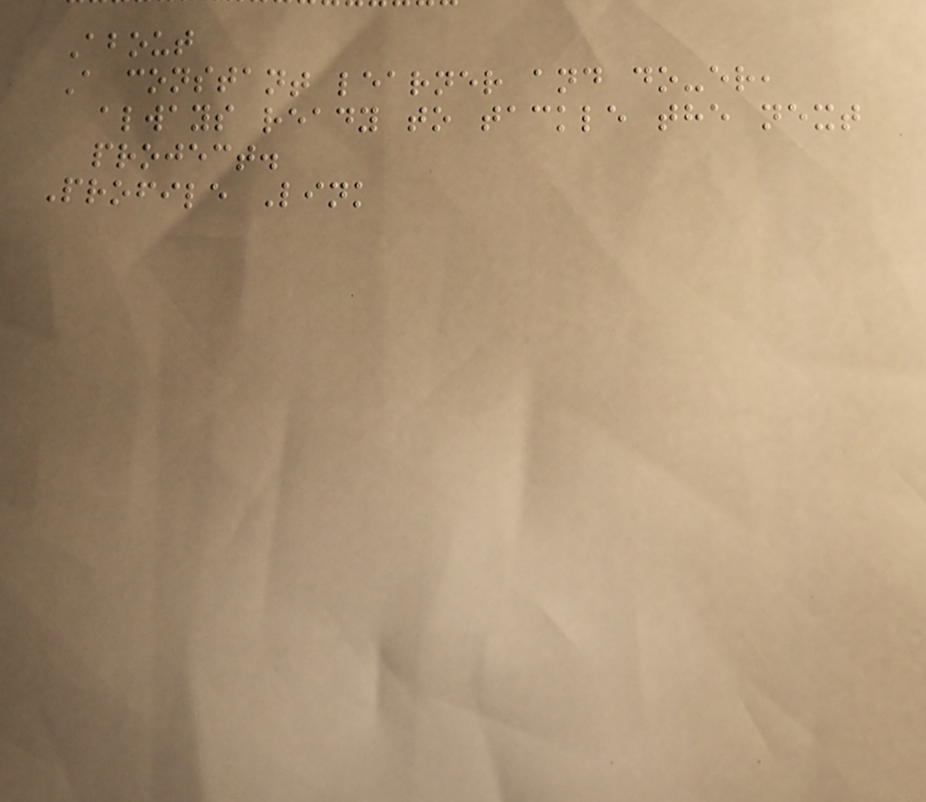About
A constant learner and do-er,
always ready to tackle the next
project.
Profile Link
